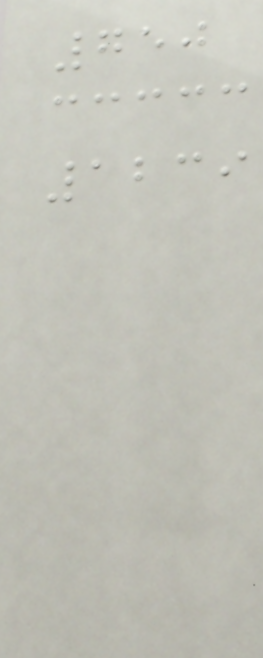750
1239
